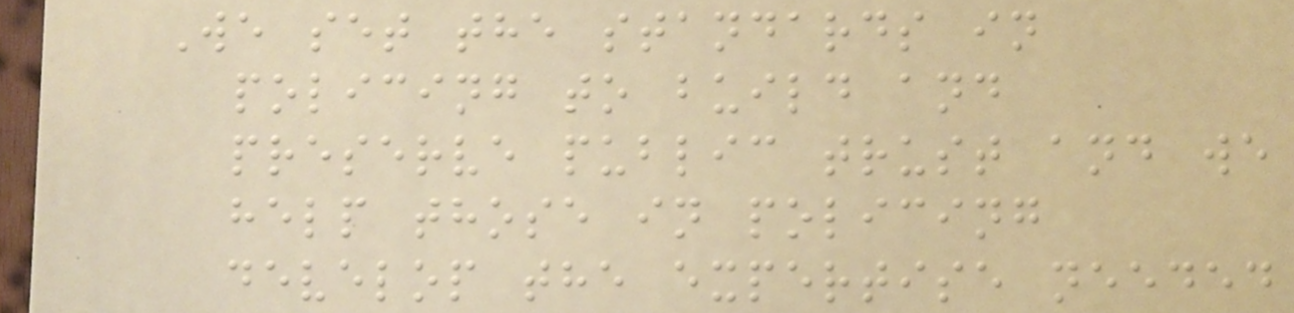We set the standards in
policing to build and
preserve public trust and we
help those in policing
develop the expertise needed
